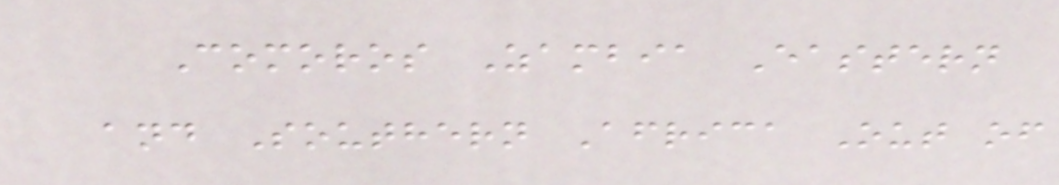Comoros Zambia Eastern
and Southern Africa Out of
